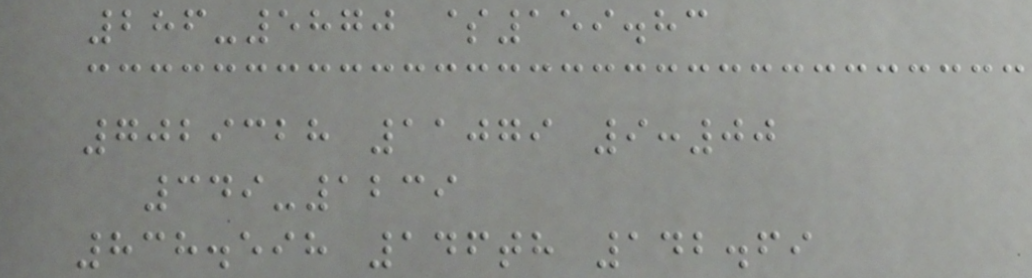286-5870 $159.83
7029328 11079 9:00
349-1239
838.598 146th 142.69
